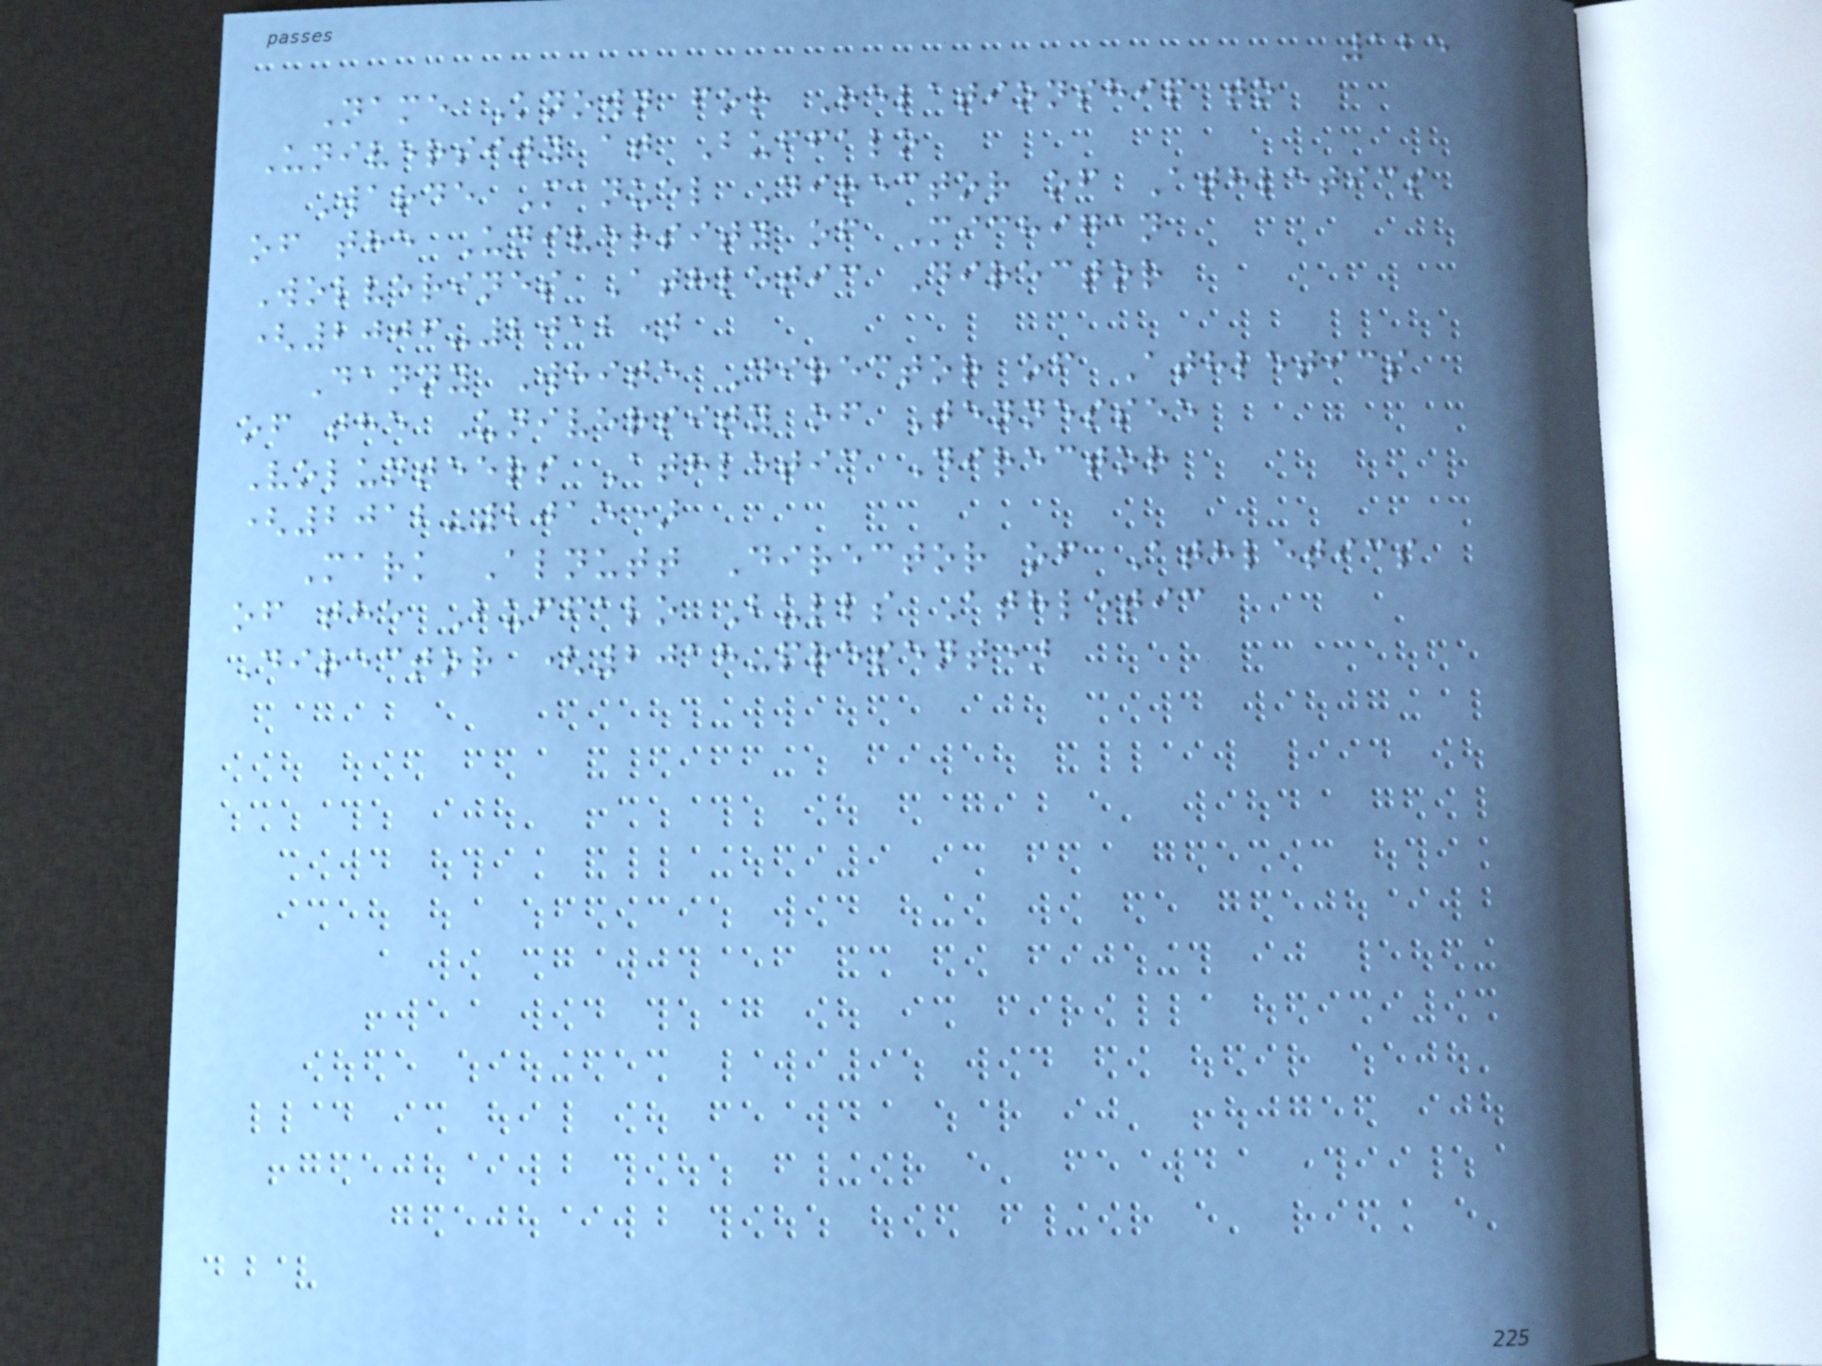125
Name Known for Relationship to
University at Buffalo
Warde Manuel Director of Athletics
of the University of Michigan
Wolverines Athletic Director
(2006-2012)
Danny White Director of Athletics
of the University of Tennessee
Volunteers Athletic Director
(2012-2015)
Mark Alnutt Director of Athletics
of the Buffalo Bulls Athletic
Director (2018-present)
